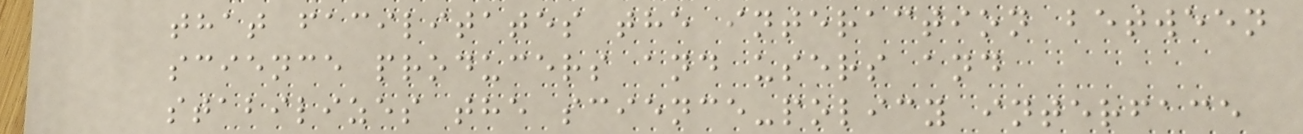that facilitates the interaction between
science producers and users and
stabilizes the science-policy interface
